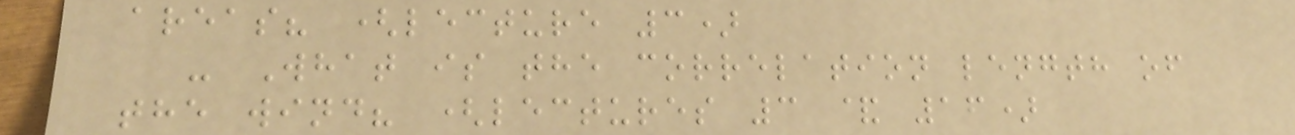areas? (lecture 3)
- What is the correlation length of
the wind? (lectures 3 & 16)
